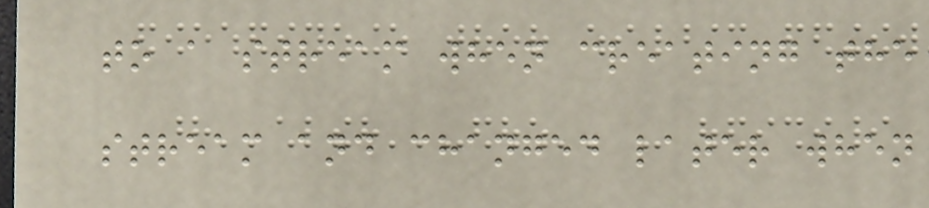to a stream when creating the
stream and changed later when
